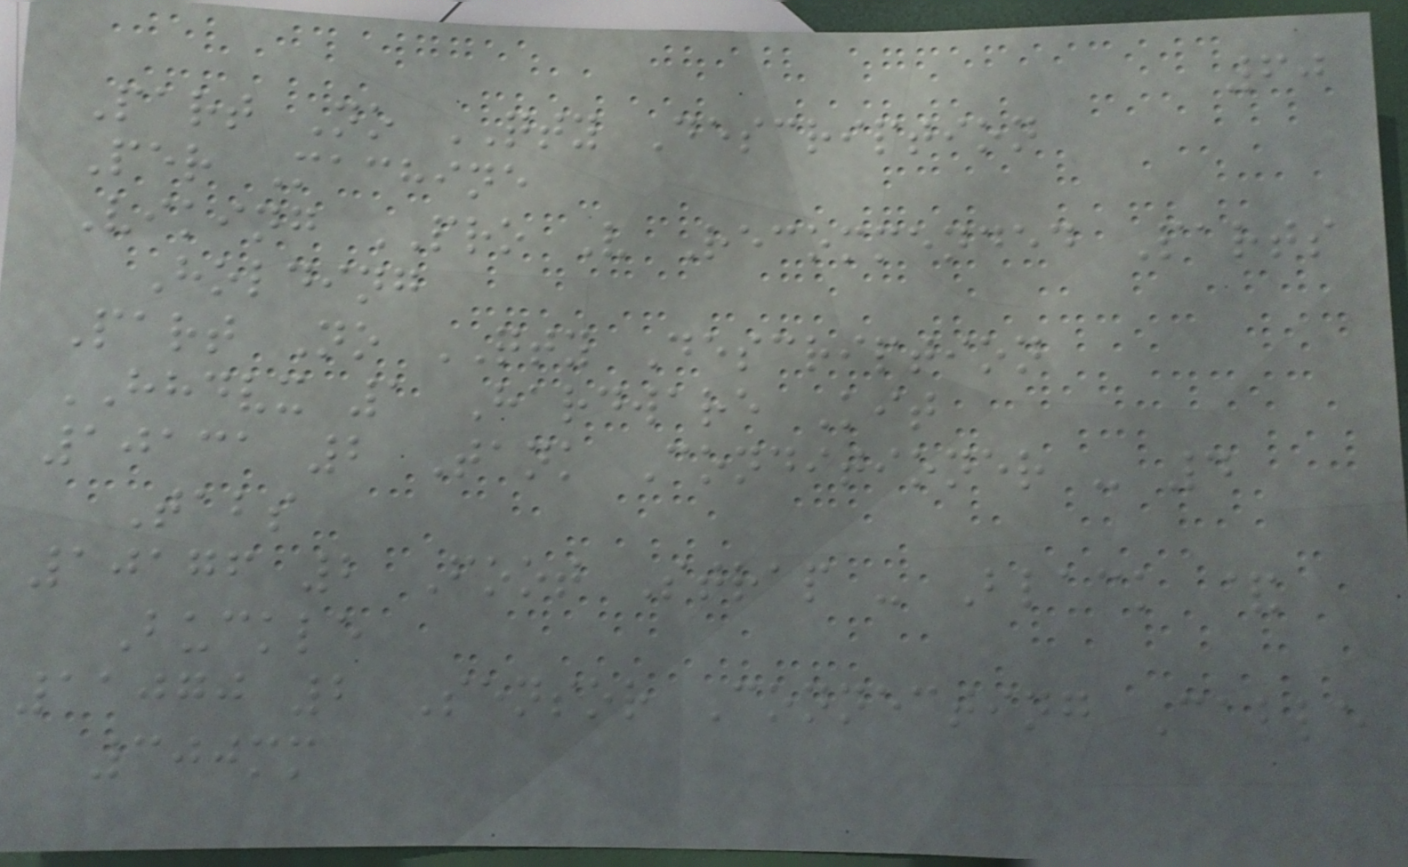60
Part No QTY Description
Per Machine
Viking PRO V Recommended Parts
Holding
Part No QTY Description
HHDVX 1 Hardware Kit
10131 2 Tank Conditioner - 4
Tabs
10176 2 Foot Strap - Black &
Buckle
11070 2 Sensor Connecting Cable
300mm
